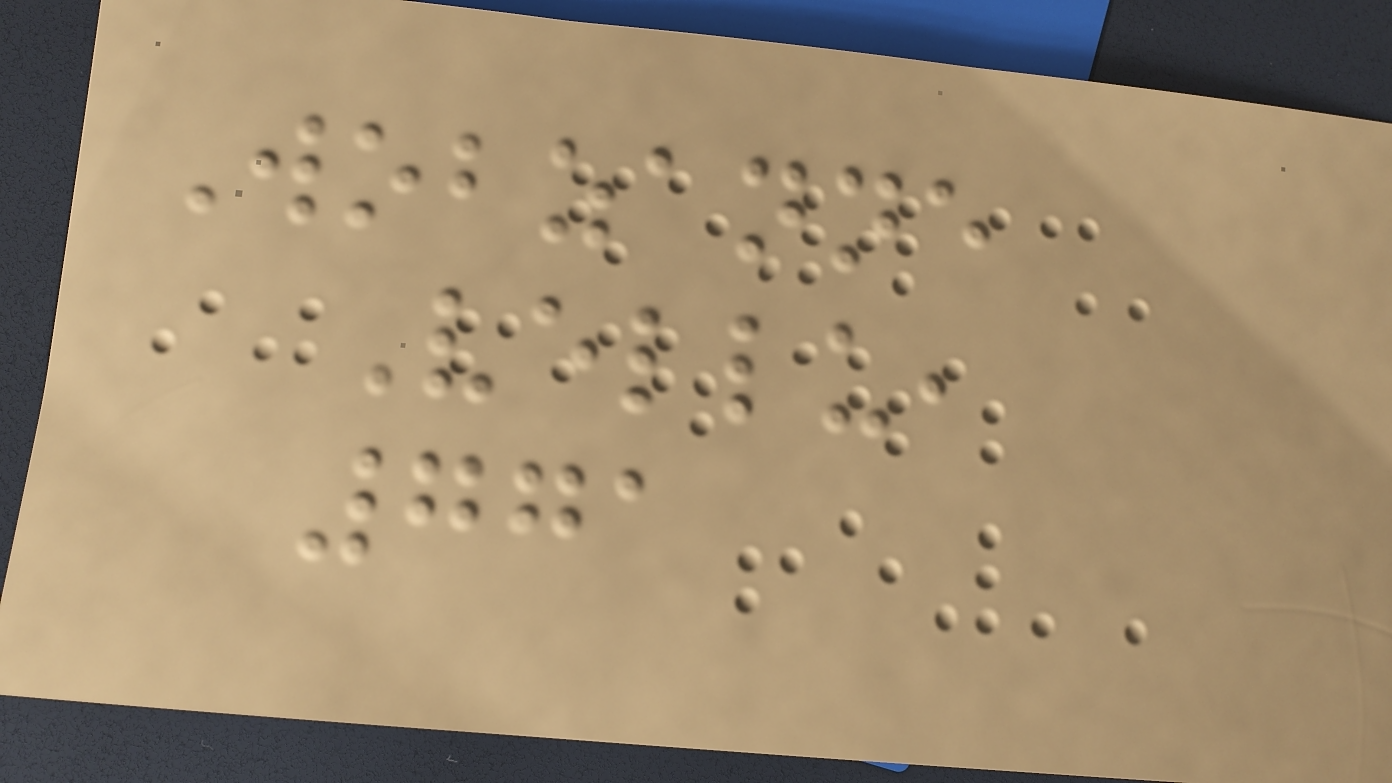Wobzanne
Vellu,
771
